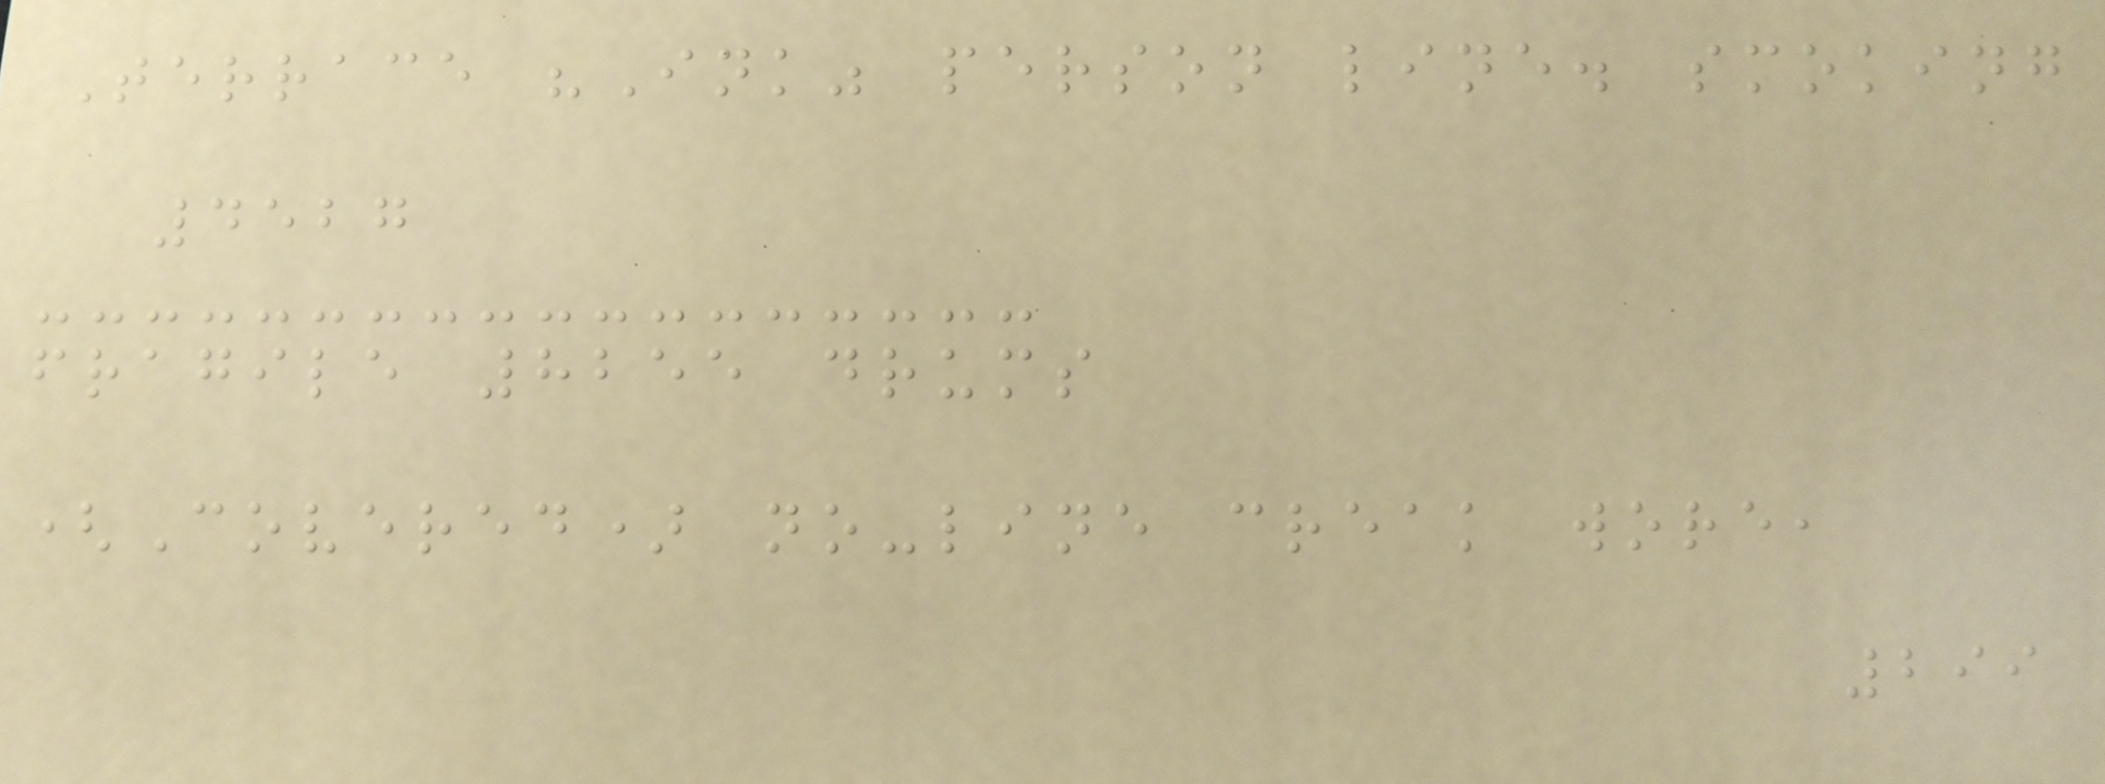Terrace "Ink" person line. smoking
4527
fragile 8255 drums
(Covered) no-line creak wore,
299
